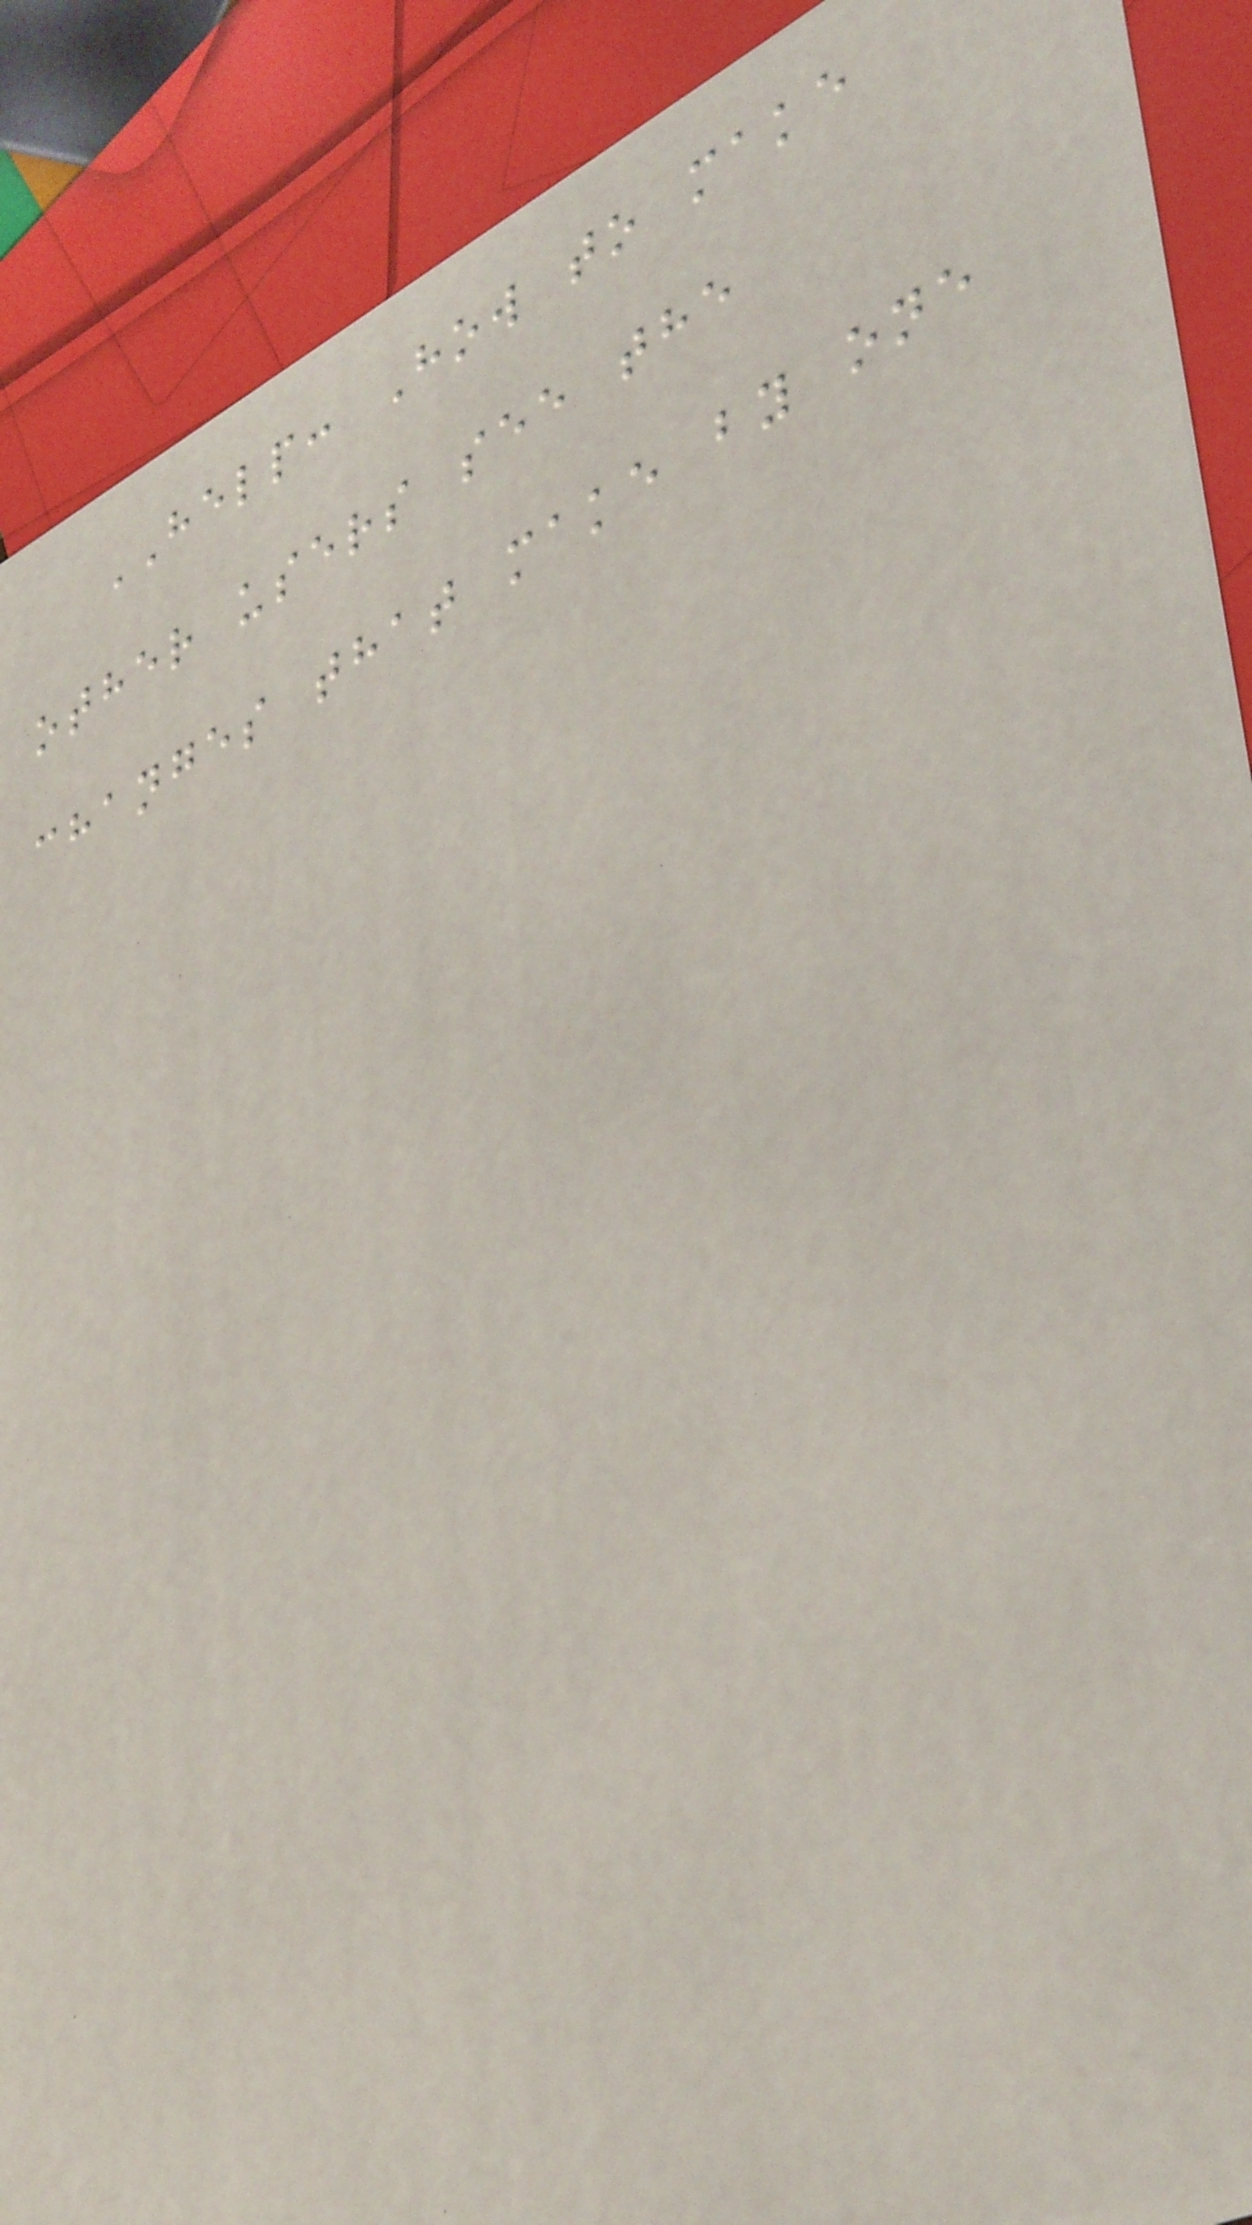HELP: How to make
other users see the
changes that make by one
